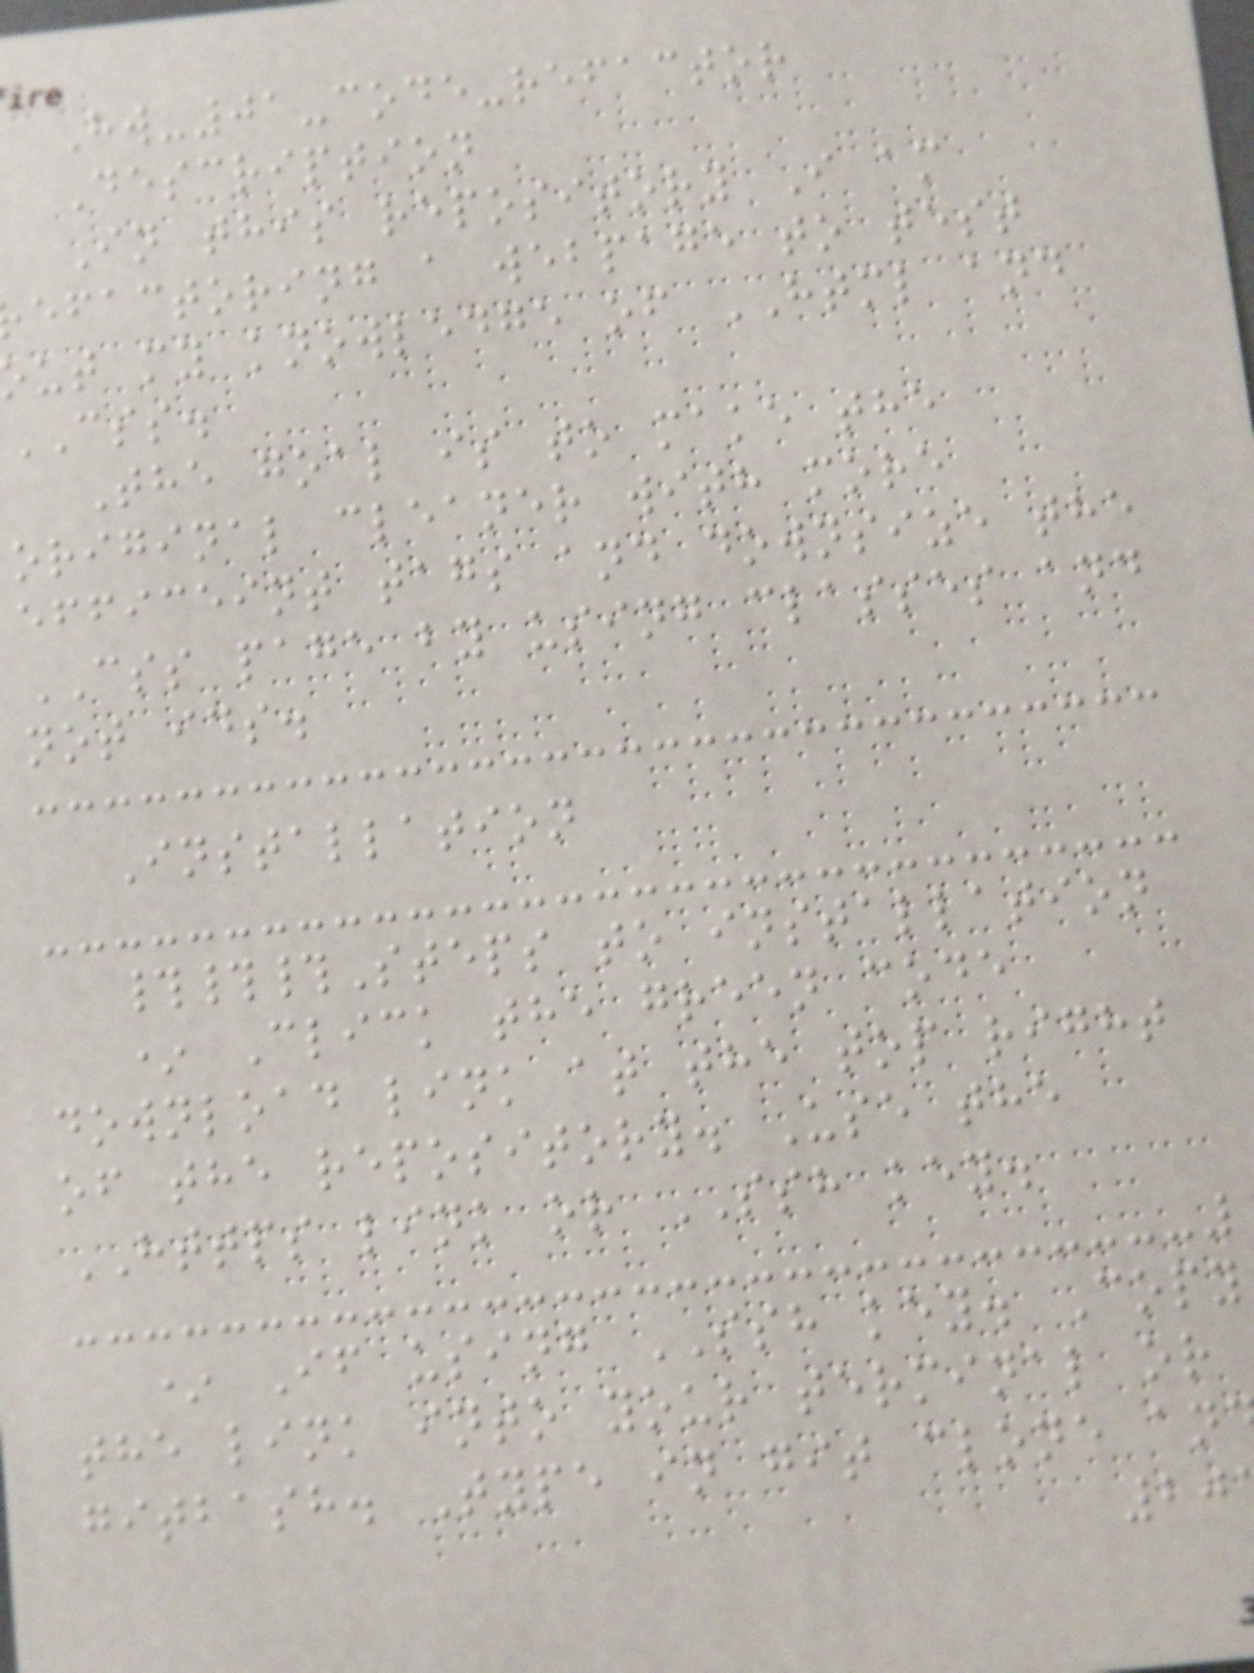Hw-01-code-refactor
Description
In this repository I am
efactoring a webpage to test
ut my knowledge of HTML and
CSS.
The goal is to make the
original cleaner with more
efficeint tags and downsize the
CSS page by using classes and
not ids.
Installation
###Steps to installation
* Click the green code
download link at the top right
of the repository. Use the
HTTPS link or SSH key.
* If using SSH key. Copy
the link into your terminal or
gitbash. Type in git clone an
